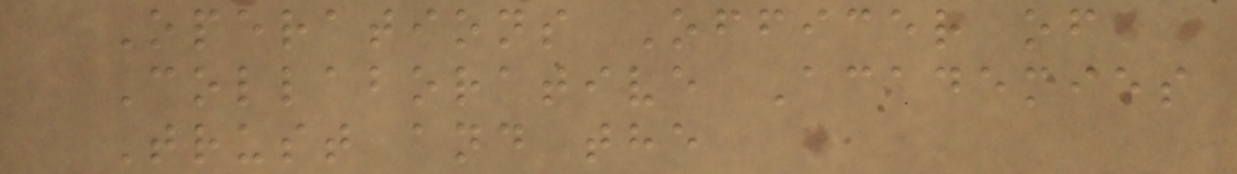Operations Officer of
Collaborative Academies
Trust and the
